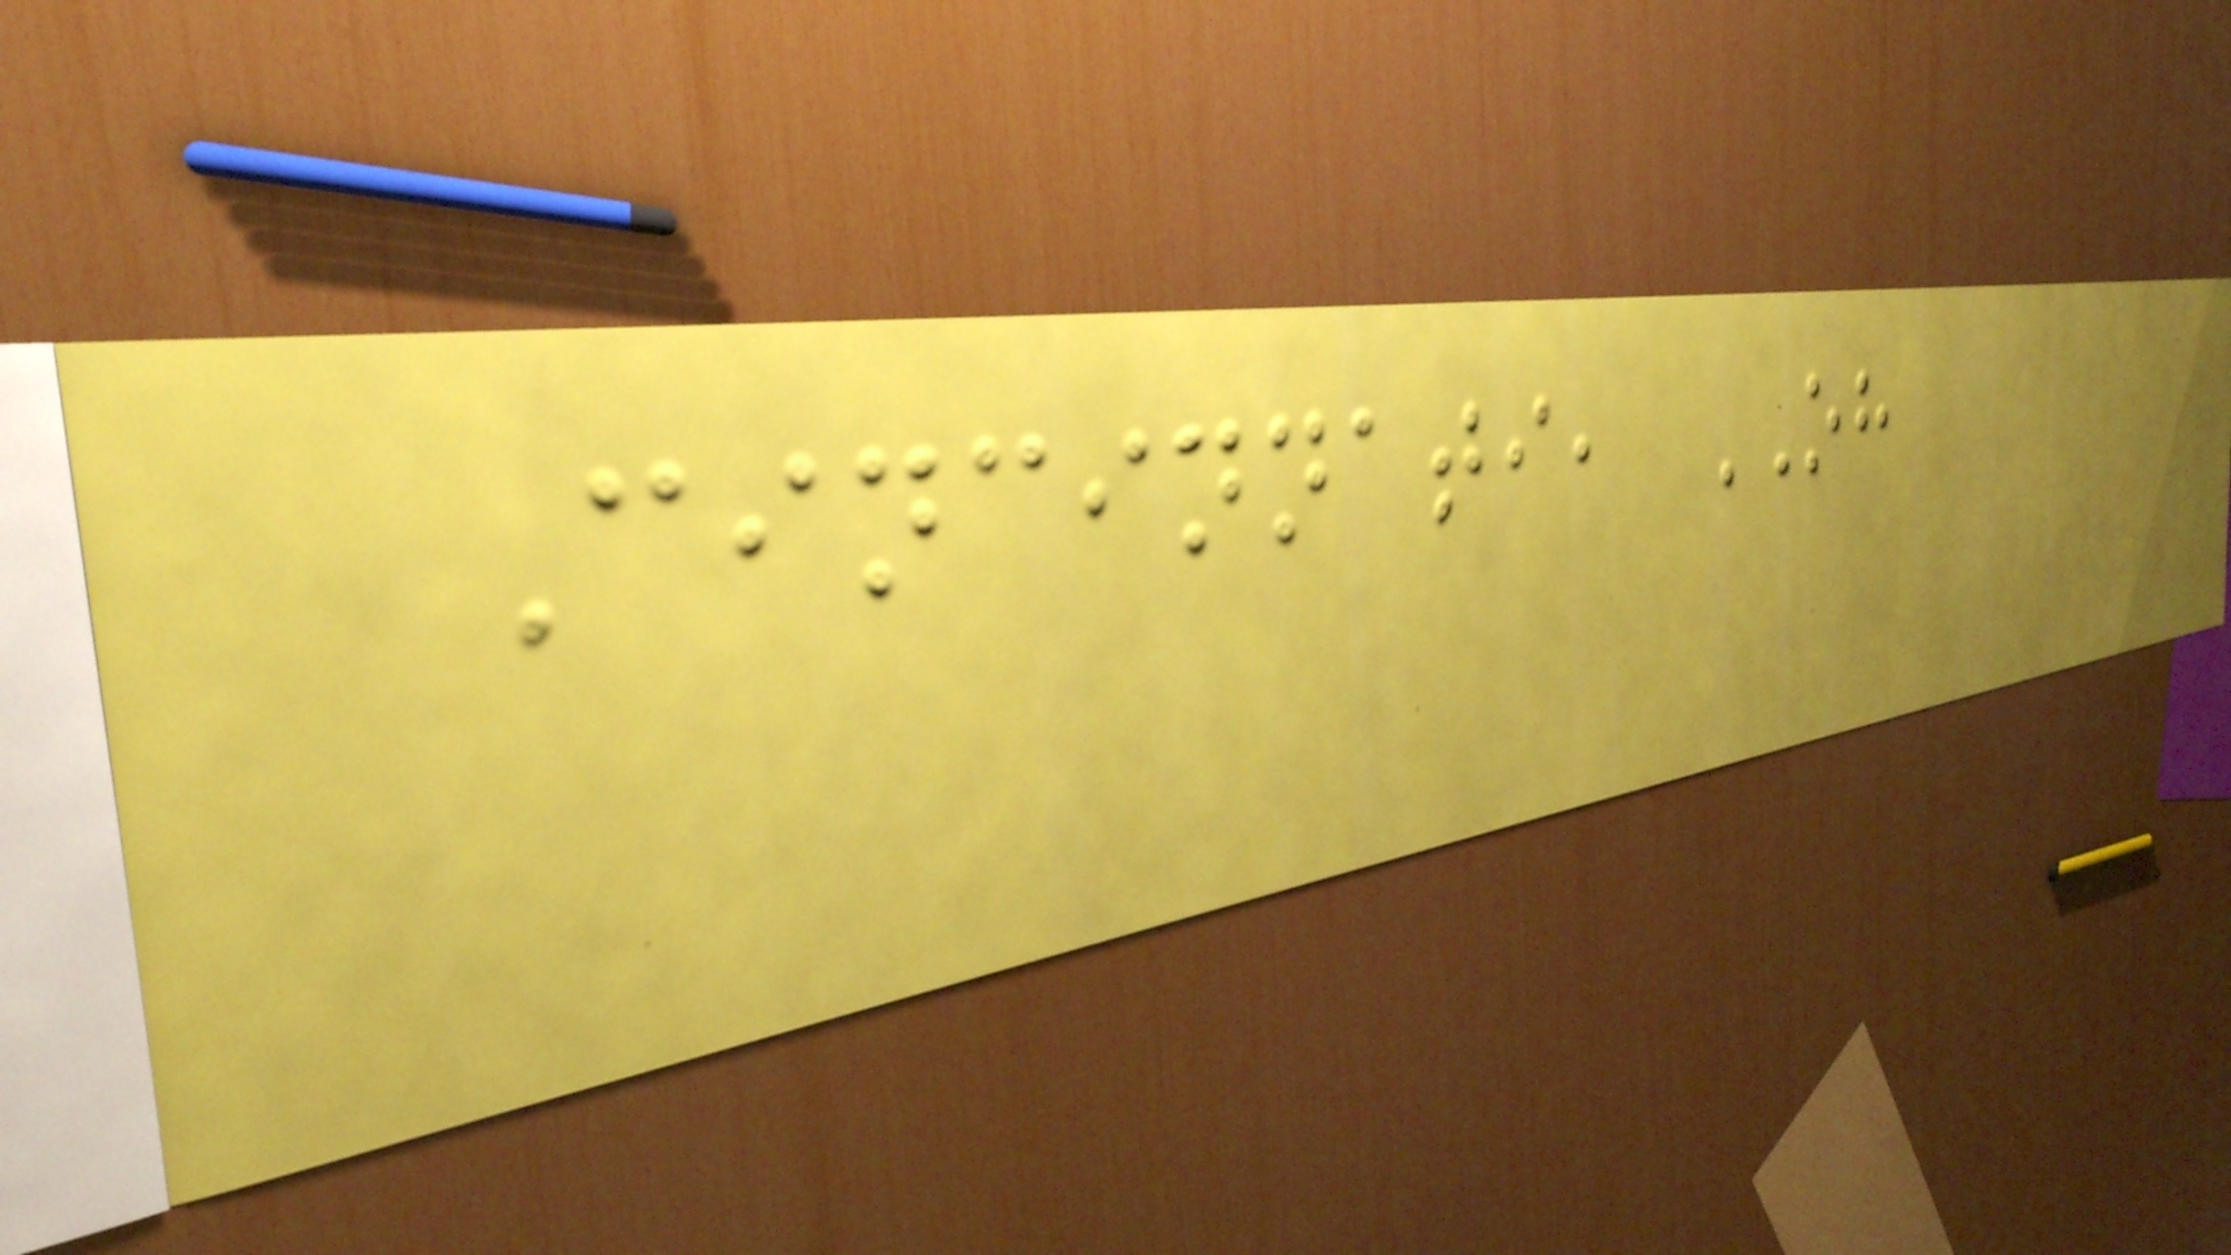Cincinnati, OH
